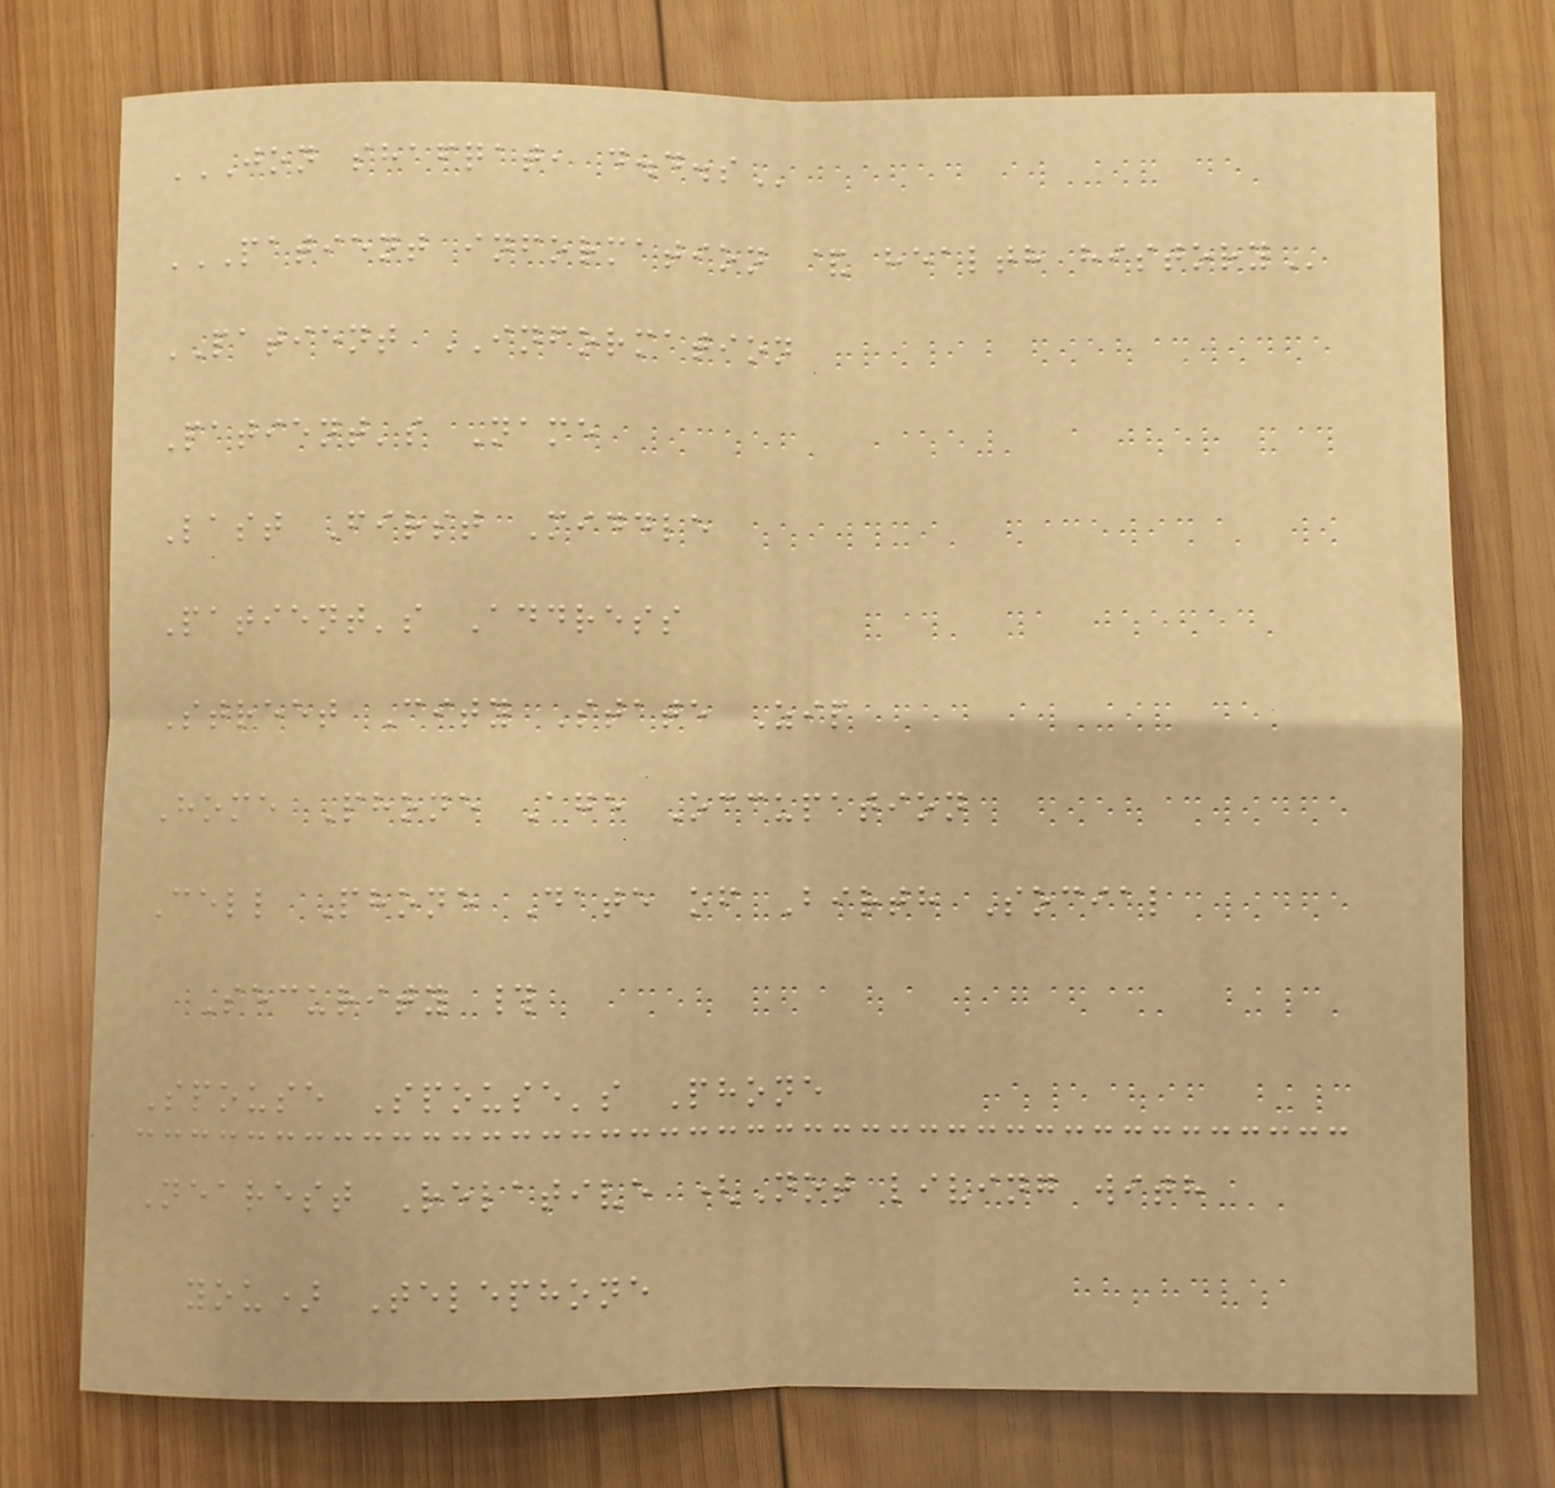JON SHAFQAT, D.D.S
PATIENT INFORMATION & HEALTH HISTORY
PATIENT INFORMATION
Patient's Name
Last First Middle
Patient's Address
Street City State Zip
Home Phone Age Occupation
Cell Phone Date of Birth Social
Security #
Spouse Spouse's Phone
Nearest Relative (Not living with
you) Telephone
